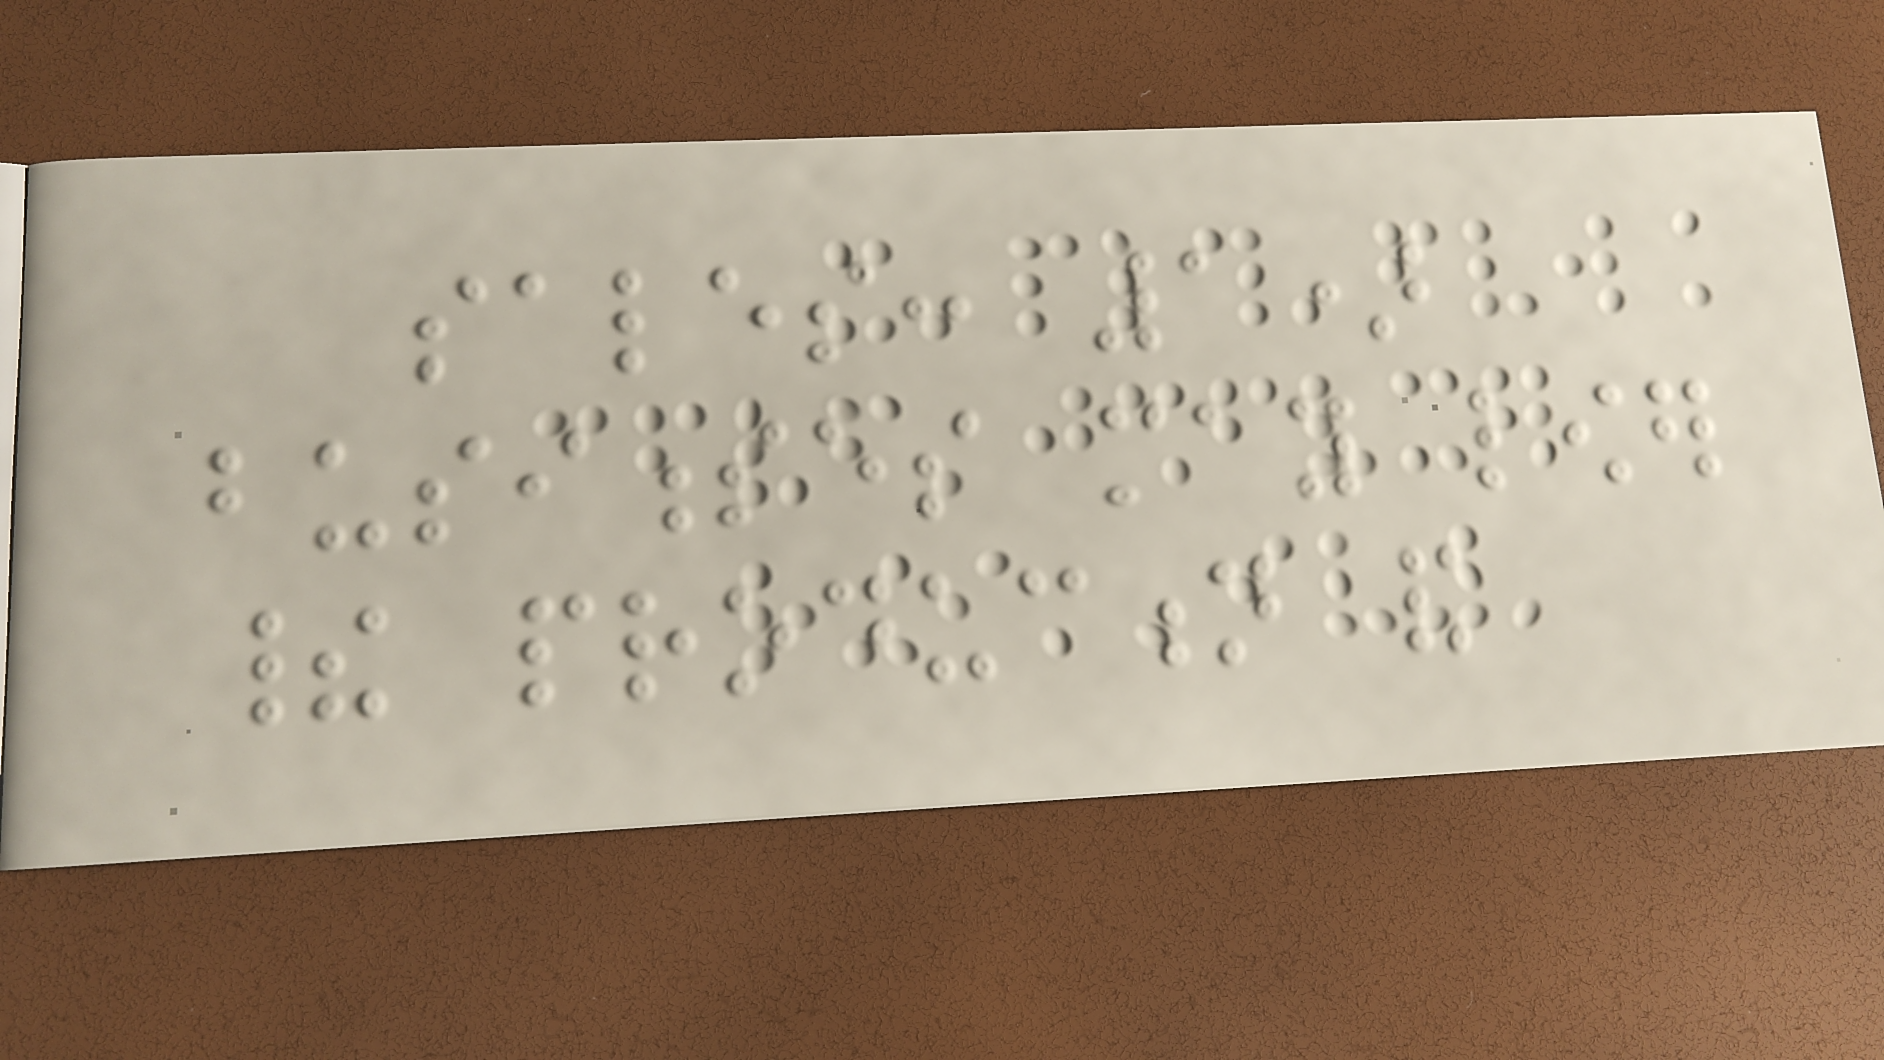sales: 1)
businesses may lower
their production and
